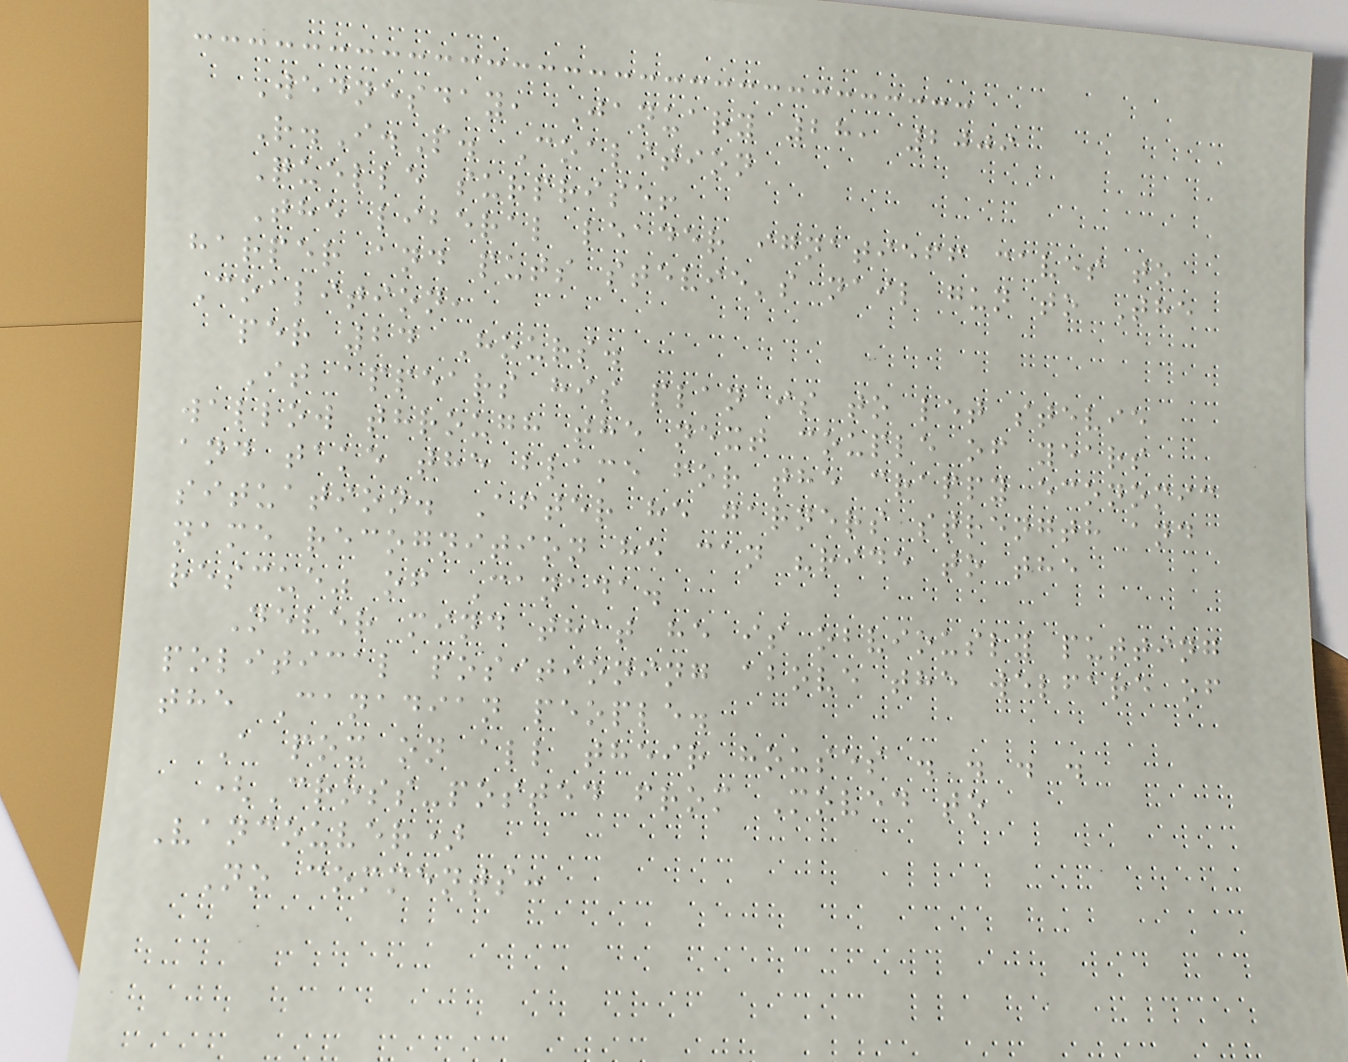Wednesday, January 28, 2009
R.I.P. Coalition
Quelle surprise!
The liberal leader ignatieff caves to
harper and puts stevie's nail gun to The
Coalition,
per 24 Hours.
It appears his plan is to let stevie
wallow through the next couple of years
and take the blame for the crappy economic
situation. After he garners strength and
name recognition he can "ride to the
rescue" of Canada.
Never mind that he is obviously putting
political positioning above the welfare of
the Canadian people.
A pox on all their houses . . . .
(Cross-posted from Moved to
Vancouver)
No comments:
